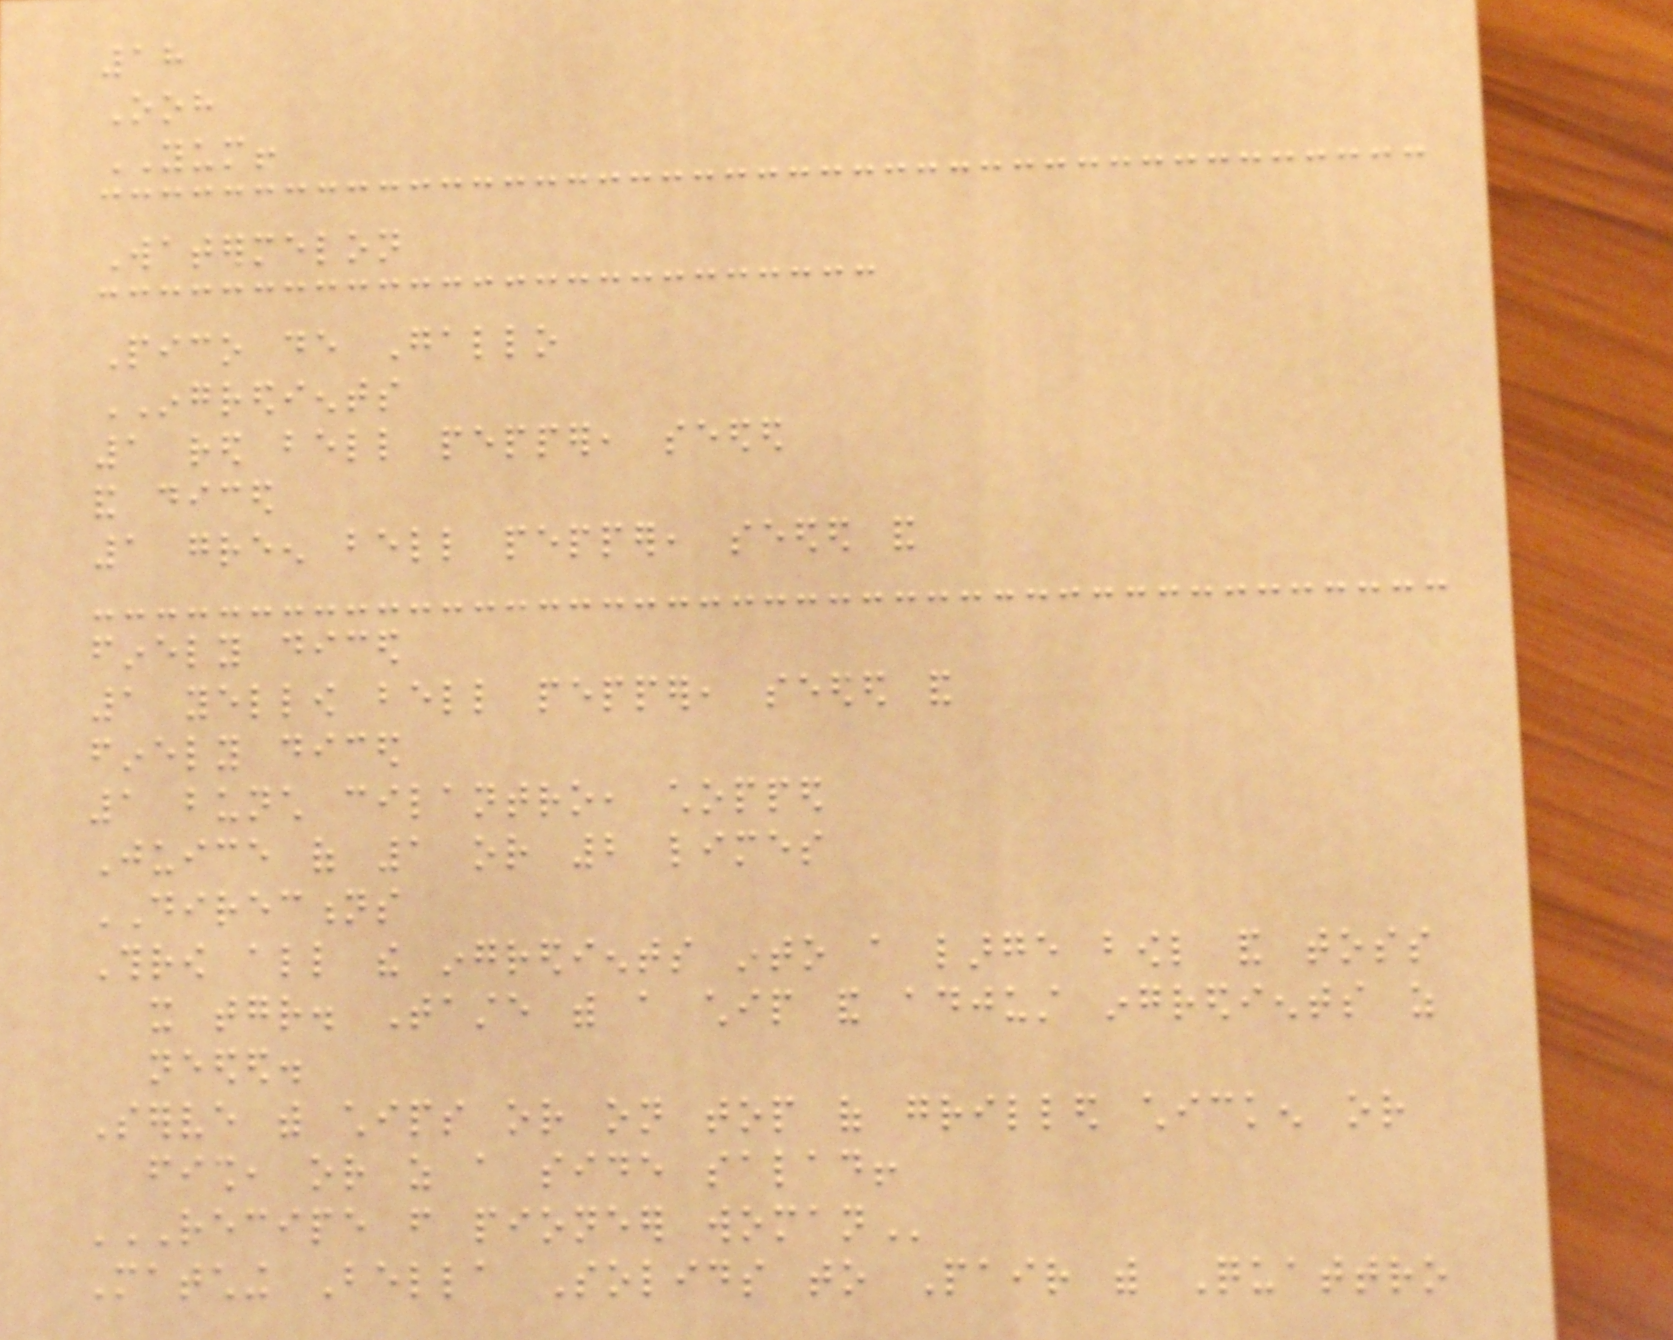18
Ooh
YUM!
Watermelon
Pico de Gallo
INGREDIENTS
1 red bell pepper, seeded
and diced
1 green bell pepper, seeded and
finely diced
1 yellow bell pepper, seeded and
finely diced
1 bunch cilantro, chopped
Juice of 1 or 2 limes
DIRECTIONS
Throw all the ingredients into a large bowl and toss
it together. Taste with a chip and adjust ingredients as
needed.
Serve with chips or on top of grilled chicken or
fish, or as a side salad!
RECIPE FROM PIONEER WOMAN
Matching Bella Solids to Pair with Quattro
